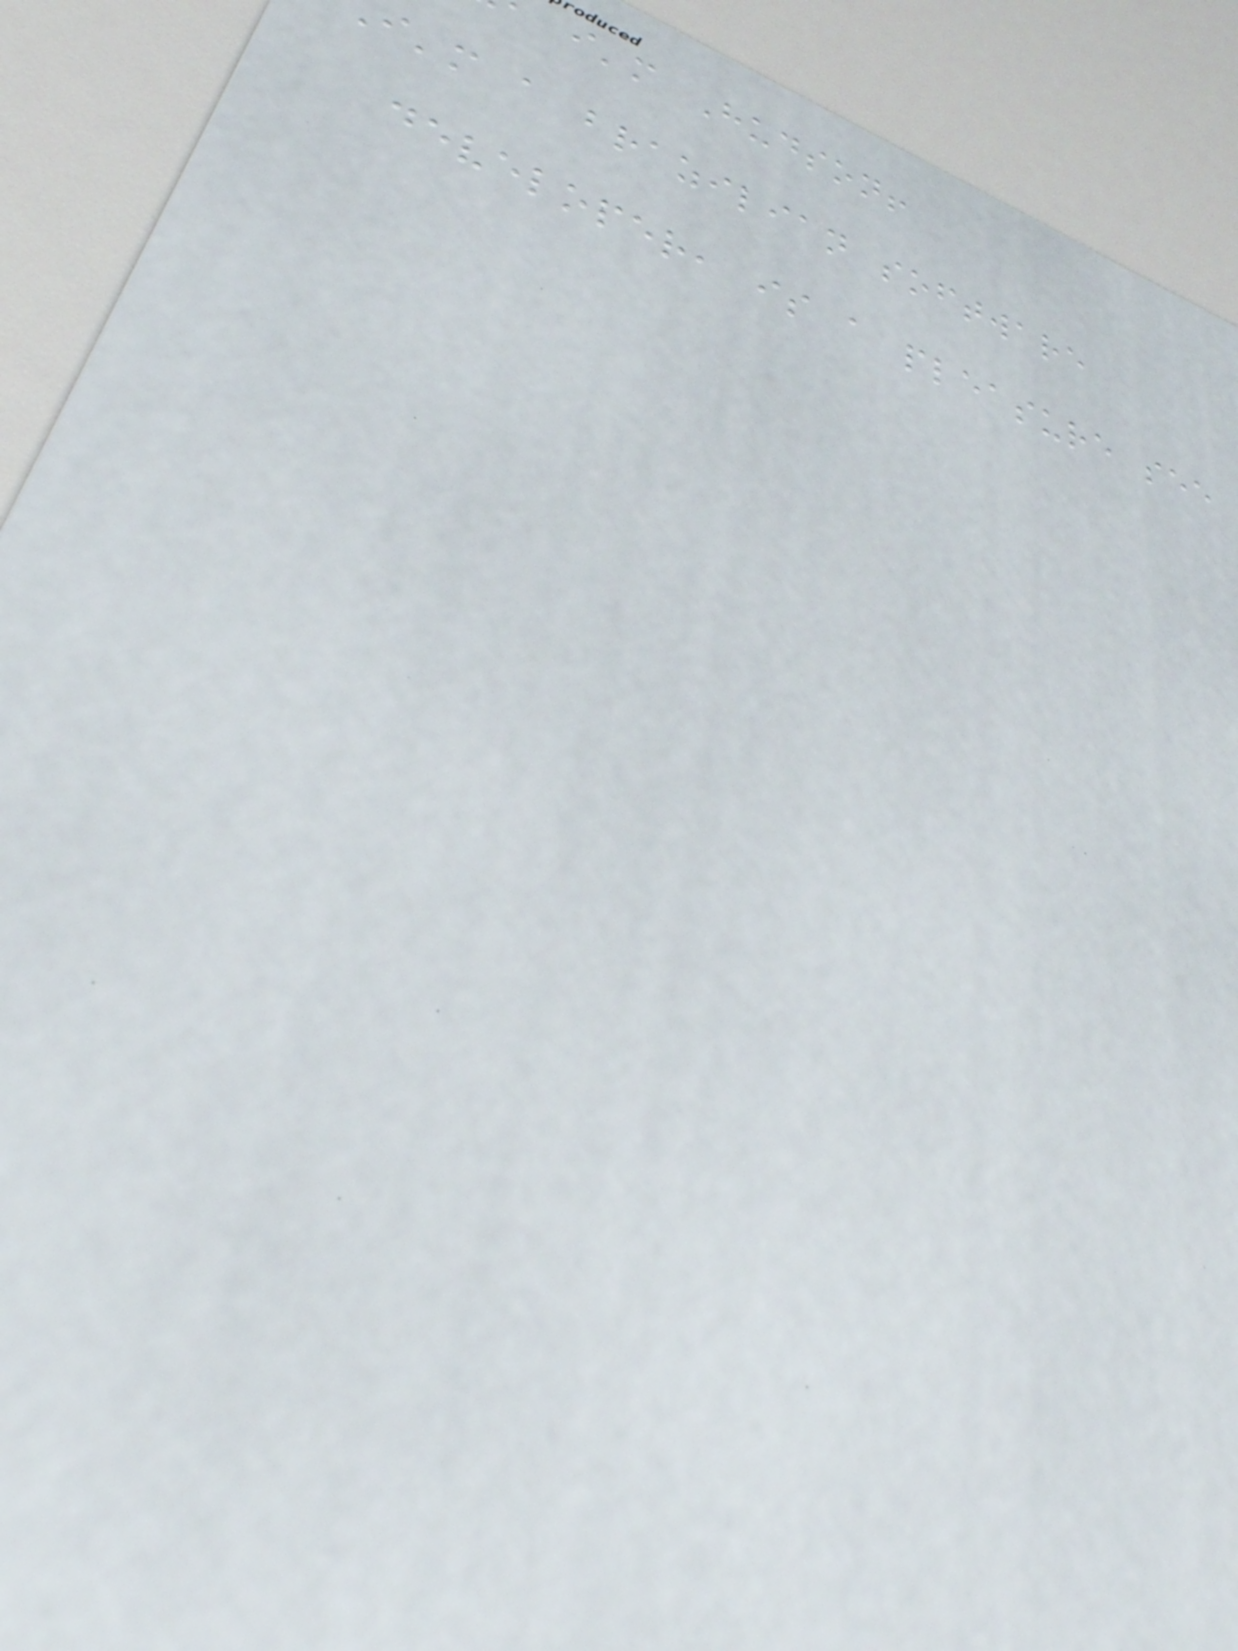i'm Hudson!
i'm a brazilian software
developer, is a pleasure see
